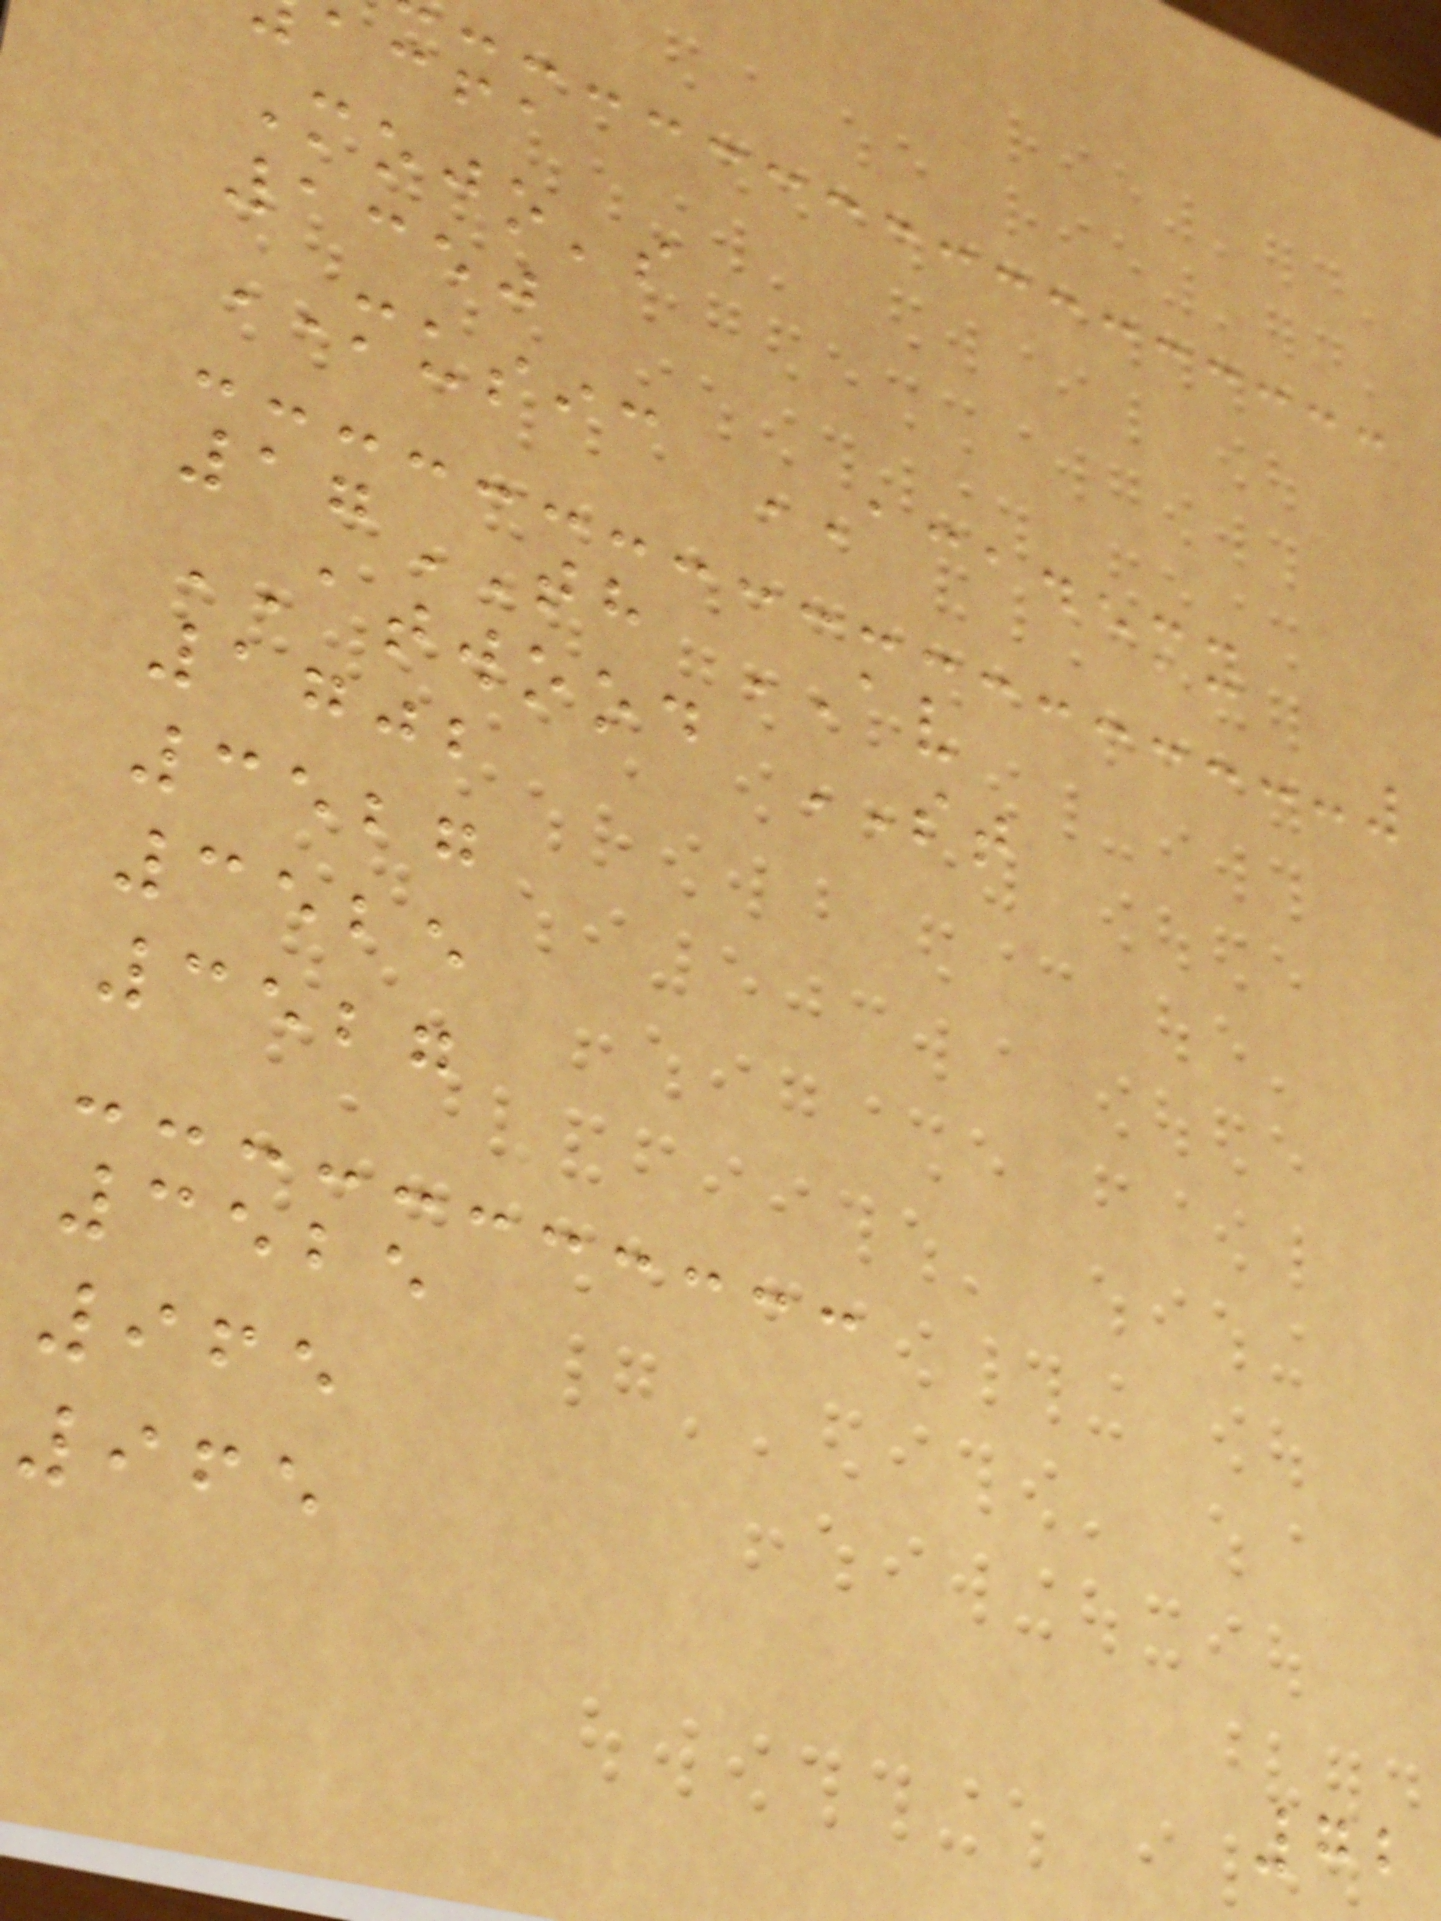acfa
Mojo's
1350
MUSIC ACADEMY
17TH AV
ATWOOD ST
1702
3527
3525
3527
3525
965
965
72
